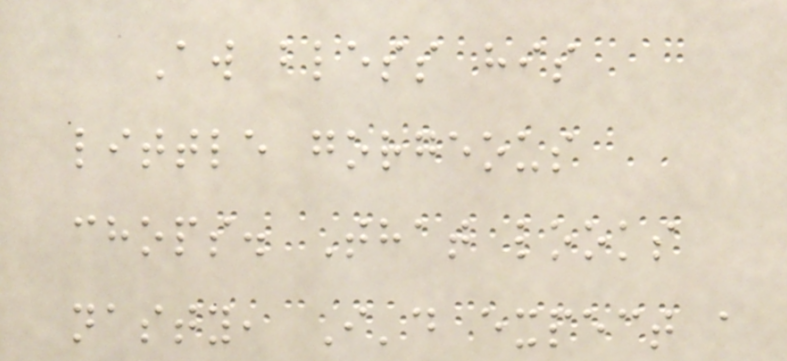Aw bless his
little gorgeous
chops. That looks
nasty, I'd expect a
